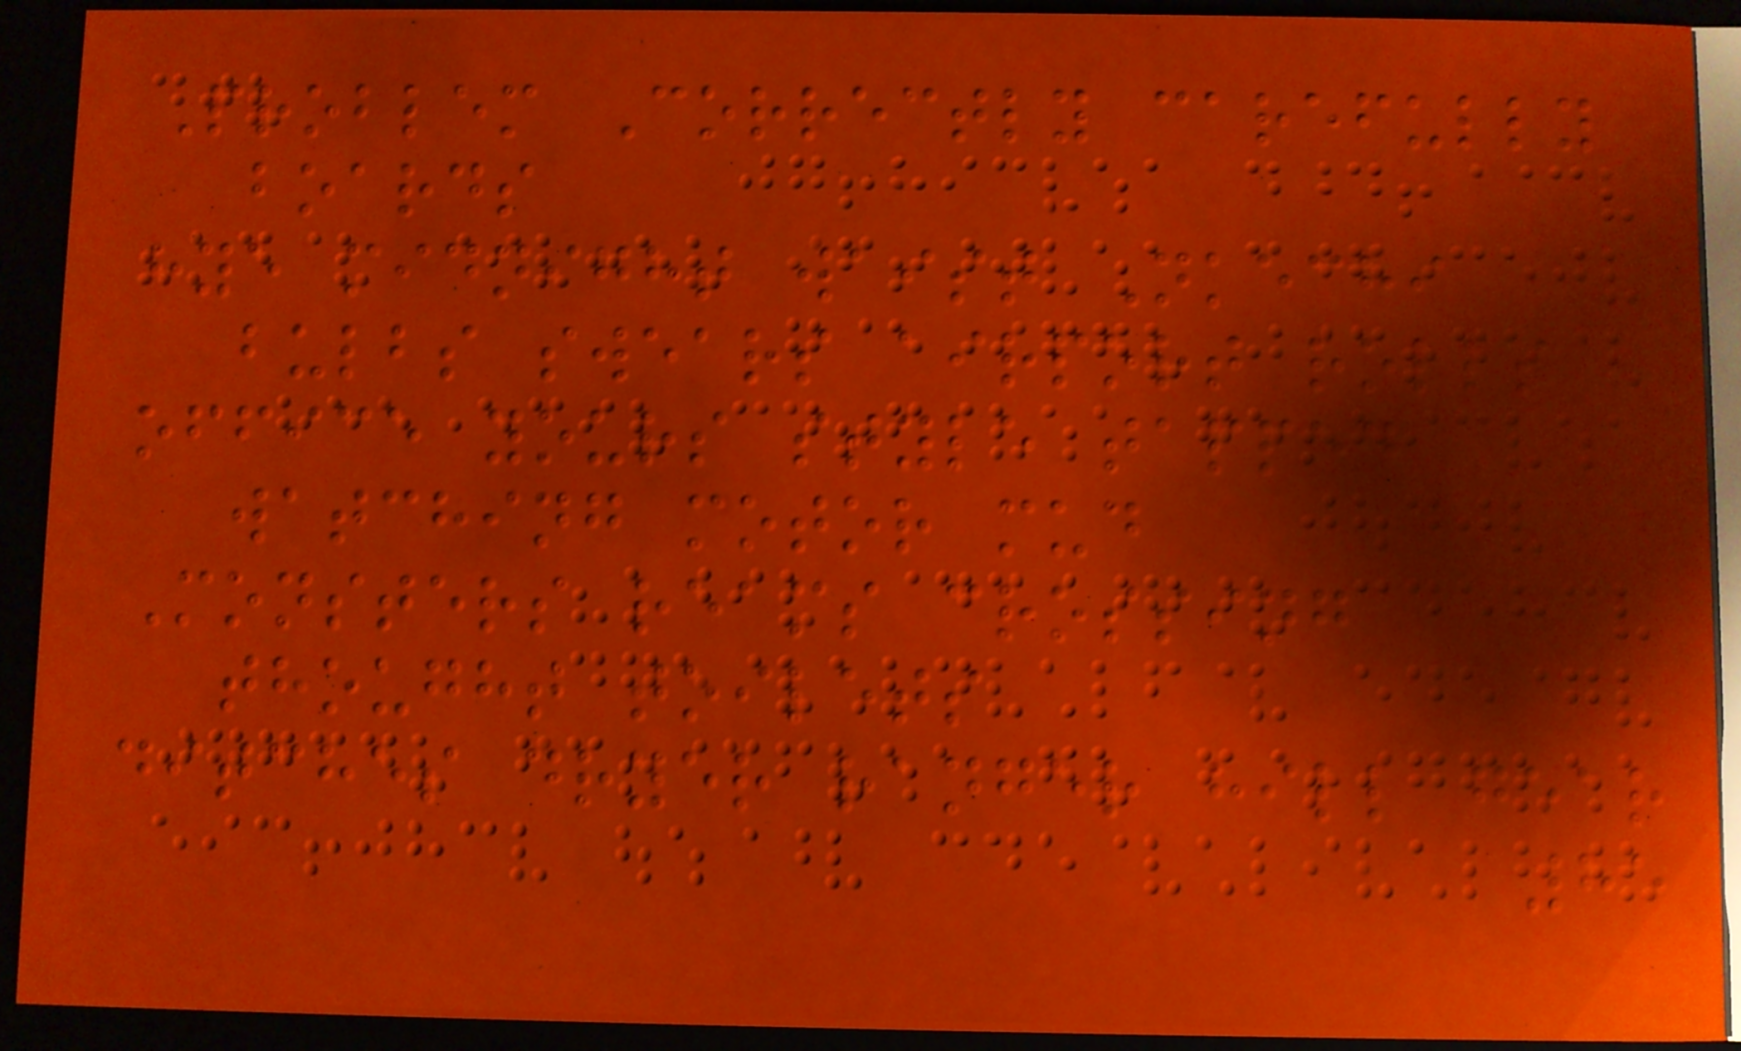Problem Correctly carefully
boards
hye midnight waist Nkechi
bulbs swears airport rolls
office yours style tapped
watching motor mud
Monsters reams crossing
thought toilets
ditches dryer ranger hill gear
85
